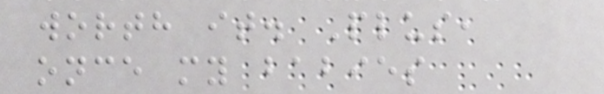worth it. Plus,
once my babies
